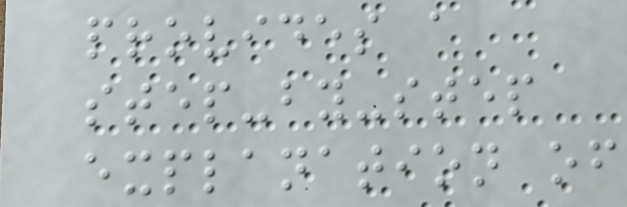provides a
step-by-step
explanation of
